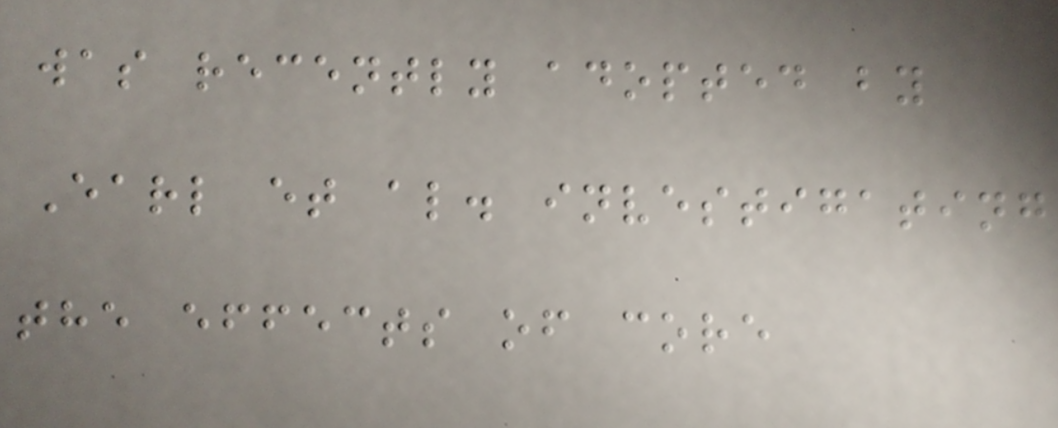was recently adopted by
Earl et al. investigating
the effects of core
